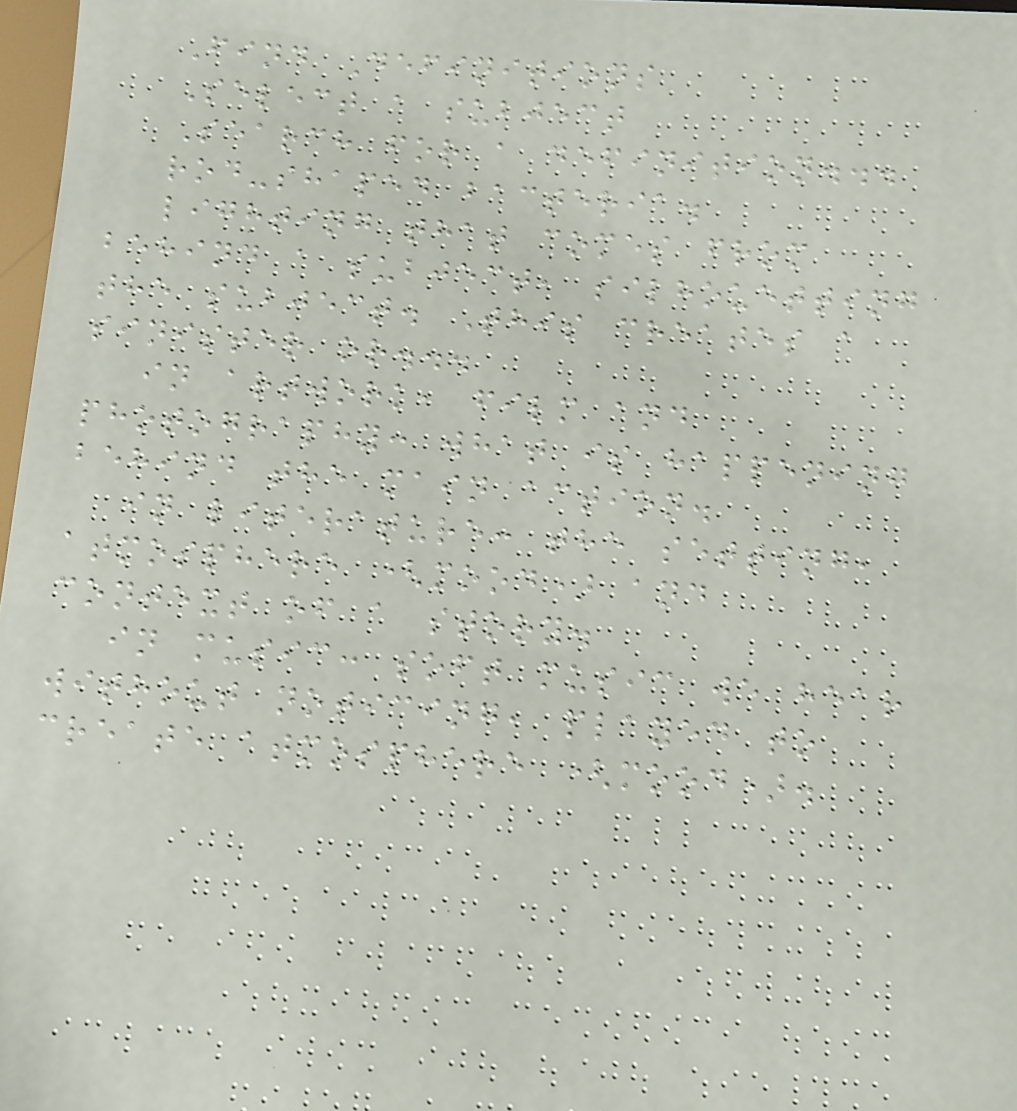Find Definitions
Select a subject
Search for a definition...
rod-shaped bacteria.
lighting that comes from
behind a subject, silhouetting
the subject. This creates a
sinister or...
in artwork, film and
photography: what is happening
behind the main action.
in literature: the setting,
atmosphere (mood) and
context of a story.
in music: soft music we hear
without noticing, played to
create atmosphere (mood).
